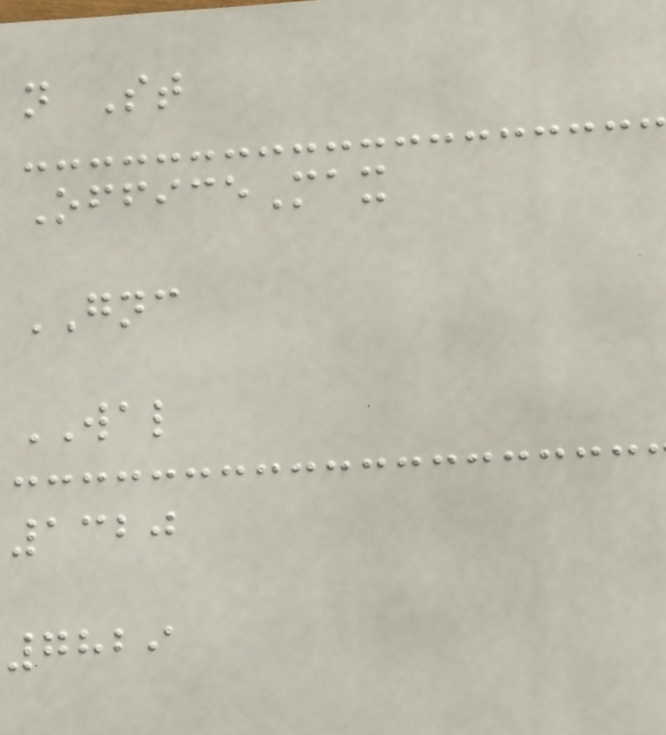n St
OfficeMax
GNC
WAL
1320
7829
